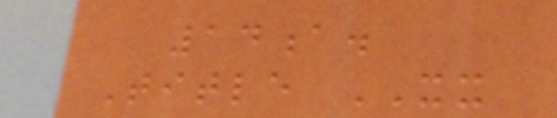14a.
Title XX
